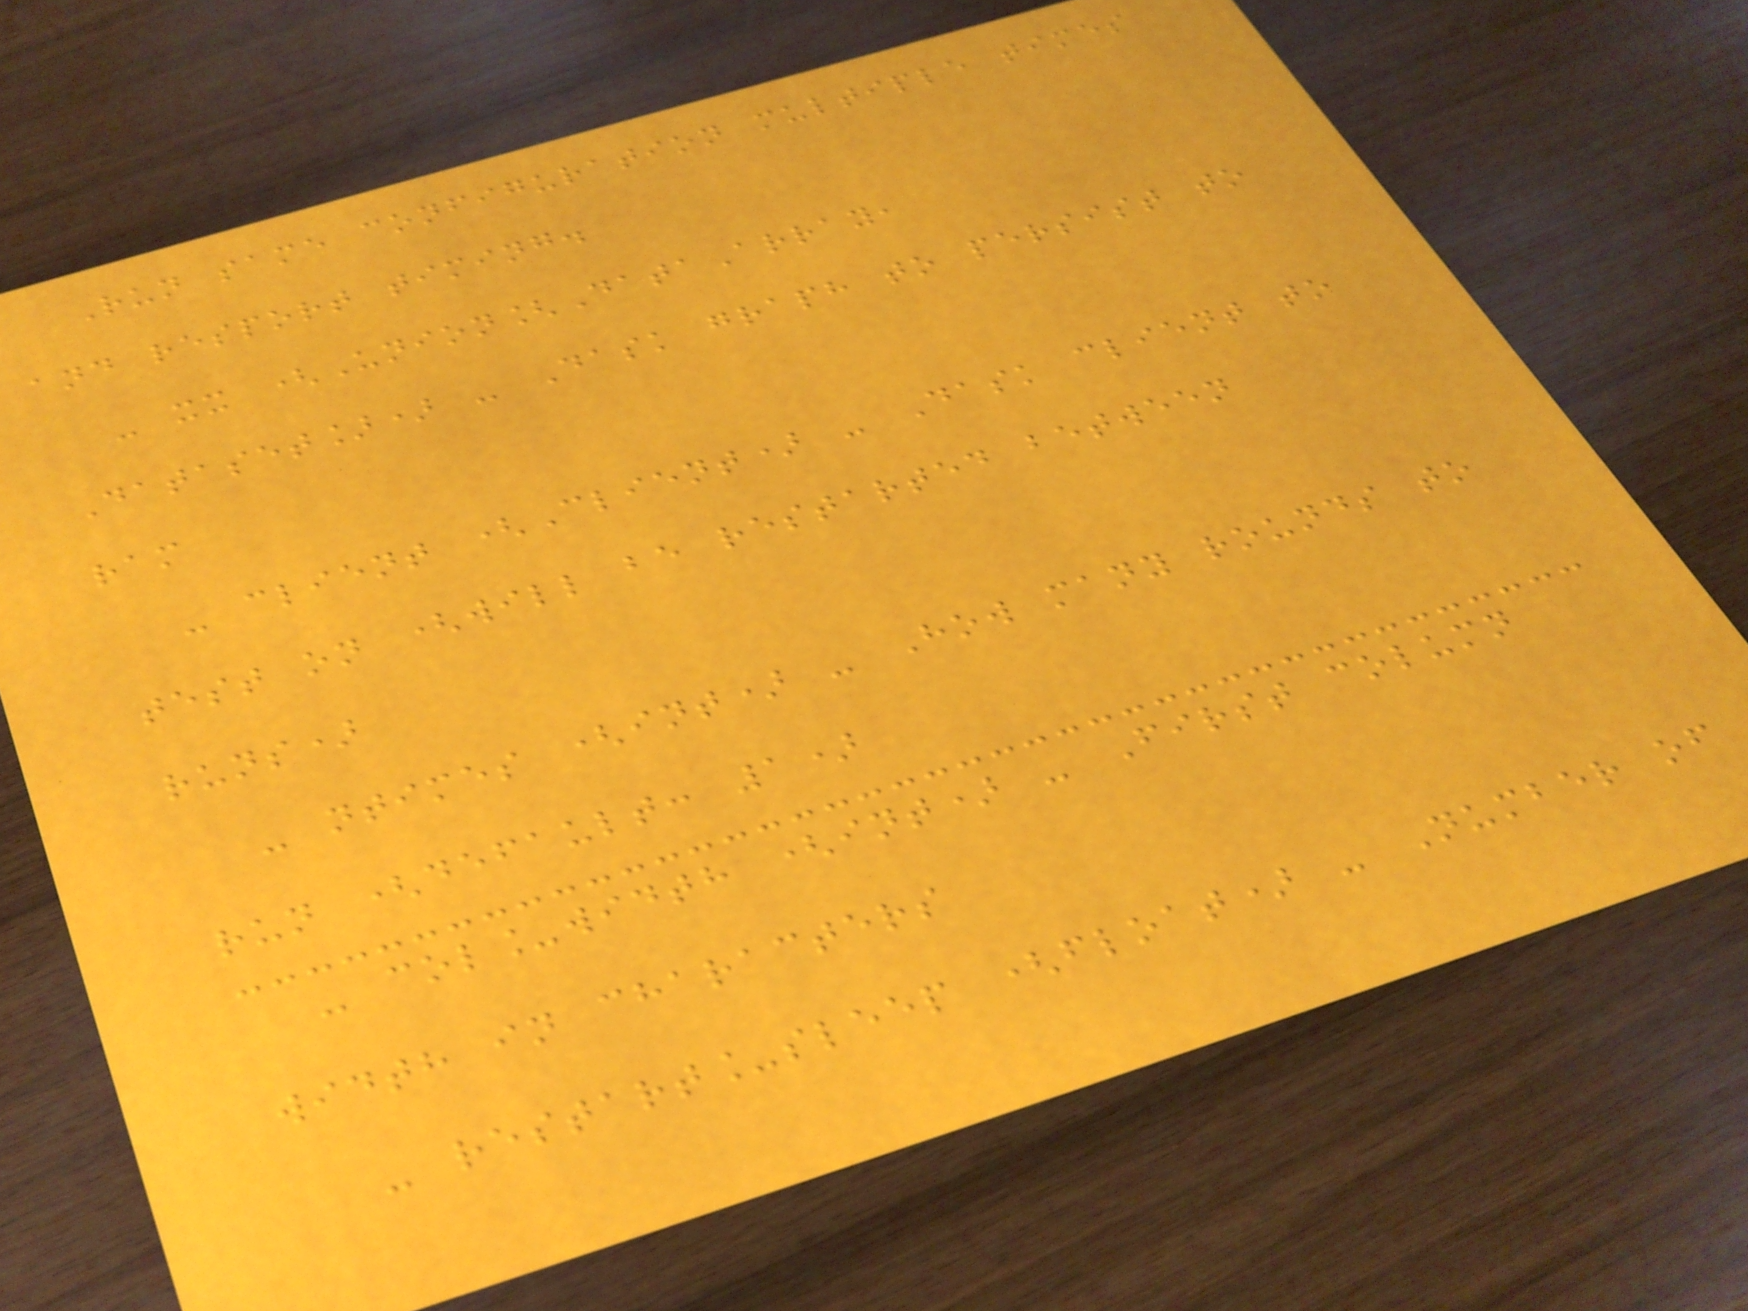Run same configuration multiple times
and resport timing.
- xx (Union[DataArray,
Dataset]) - Dask graph to persist to
ram
- client (Client) - Dask client to
test on (will be restarted between
runs)
- ntimes (int) - How many rounds to
run (default: 1)
- col_width (int) - First column
width in characters
- restart_sleep (float) - Number of
